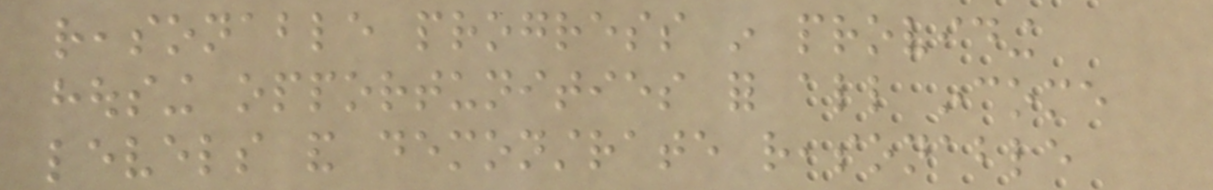reasonable progress in providing
housing opportunities for all income
levels and demonstrate reasonable
